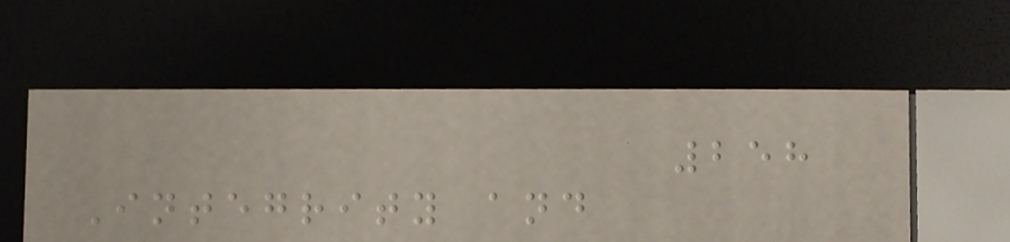258
Integrity and
